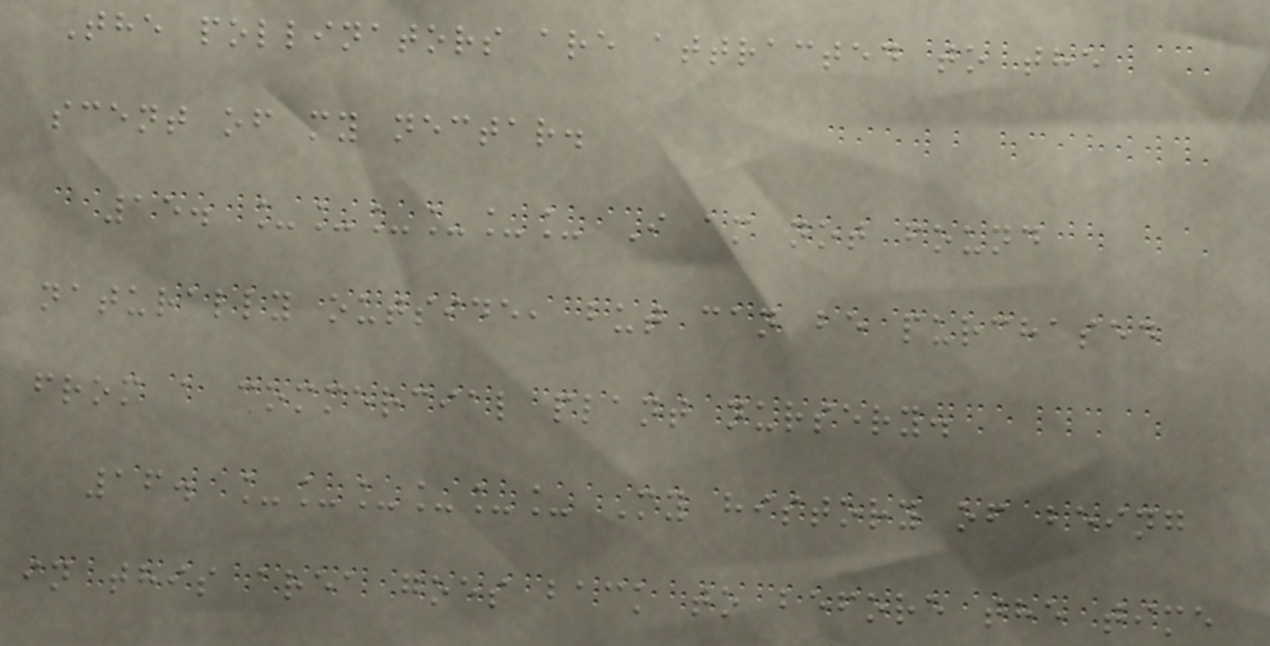The pollinators are attracted to the
scent of my nectar.
15. ______ I am not found
naturally outside, but can be purchased
from a commercial plant nursery.
16. ______ My history of being
in this area goes back to before the time
